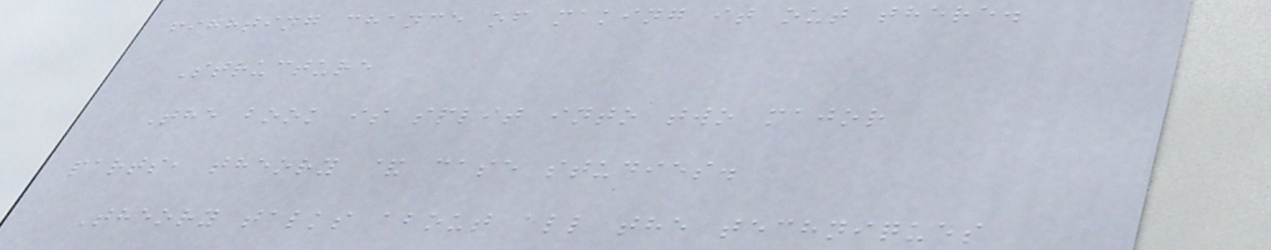fighting chance of making it out there.
Structure
The book is split into two major
parts, theory & case studies.
Theory talks about all the techniques
